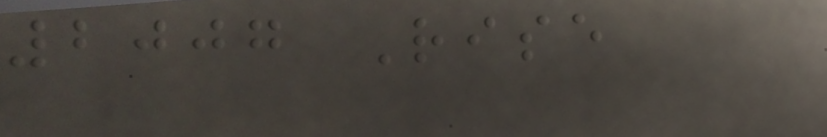2007 Rise
